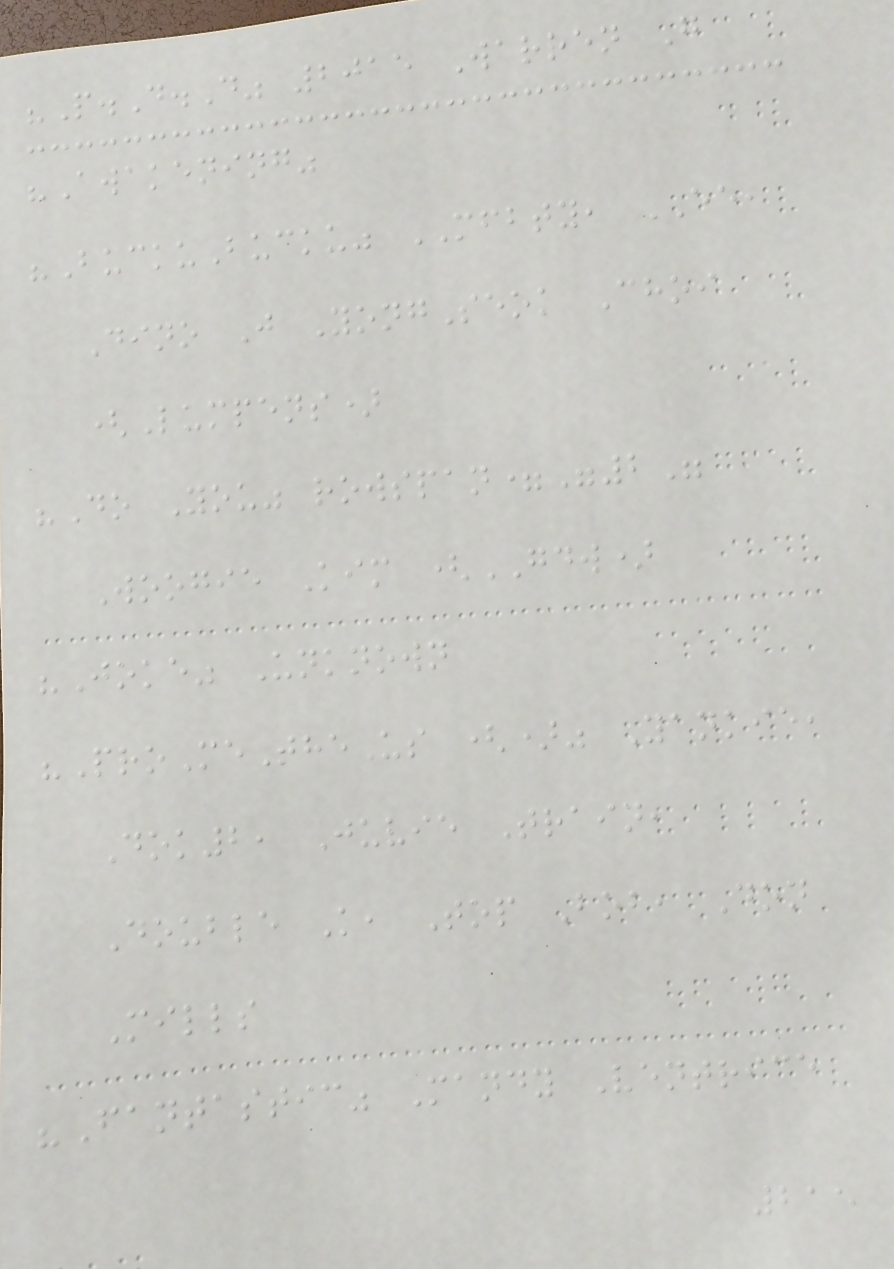"P.D.D" 2015 Warren G
"Awakening"
"BuckuBucku" MFBTY, EE,
Dino J YongSeok Choi
(Lumpens)
"Do You" rowspan="2"
Woogie Kim (GDW)
"Joke" Unknown
"ProMeTheUs ()" Yankie,
Dok2, Juvie Train,
Double K, Top Bob, Don
Mills
"Fantastic" Mandy Ventrice
215
